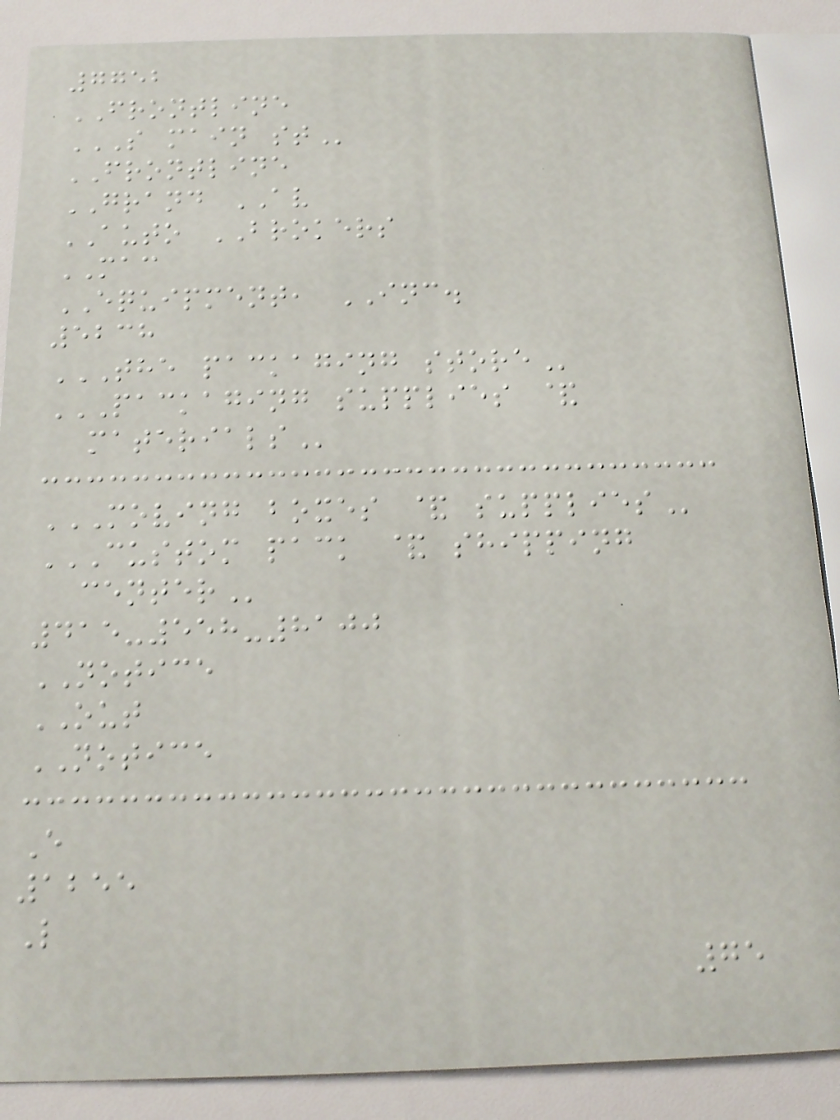7752
FRONTLINE
S MAIN ST
FRONTLINE
GRAND AV
AUTO BROKERS
MAC
EQUIPMENT, INC.
5238
THE PACKAGING STORE
PACKAGING SUPPLIES &
MATERIALS
MOVING BOXES & SUPPLIES
CUSTOM PACK & SHIPPING
CENTER
415-558-8100
NOTICE
OUT
NOTICE
E
1255
L
75
